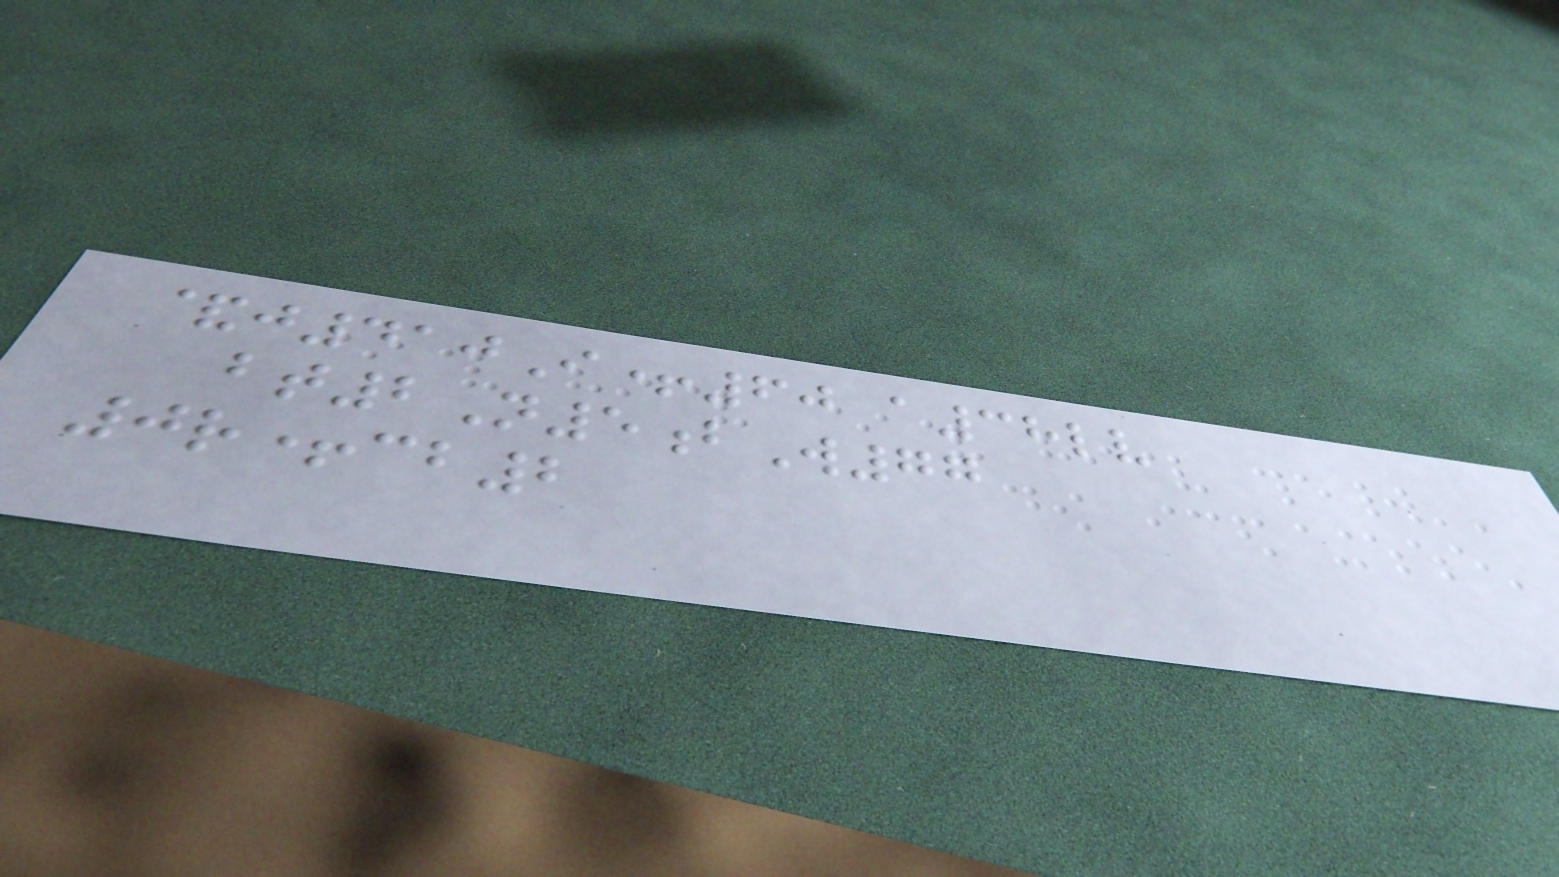&j410I+60 a38lv
bt2N5bW77
0r+cb2
